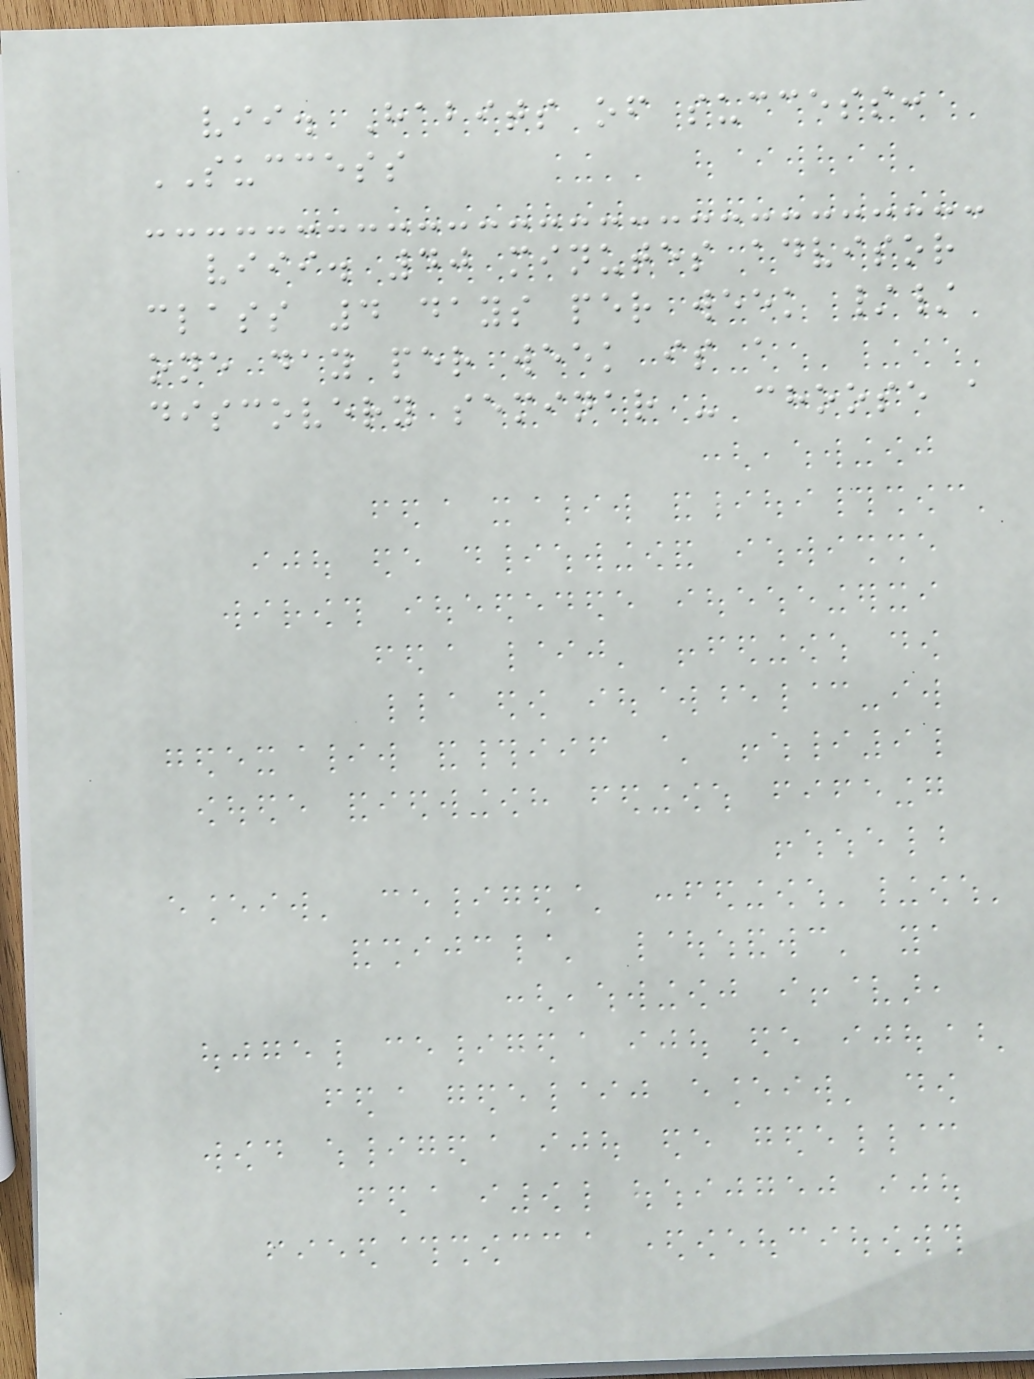vii. Habits of success:
SUCCESS
viii. 40 minutes advisor
class 4 days per week //
one day per week is a
discovery seminar - choose a
